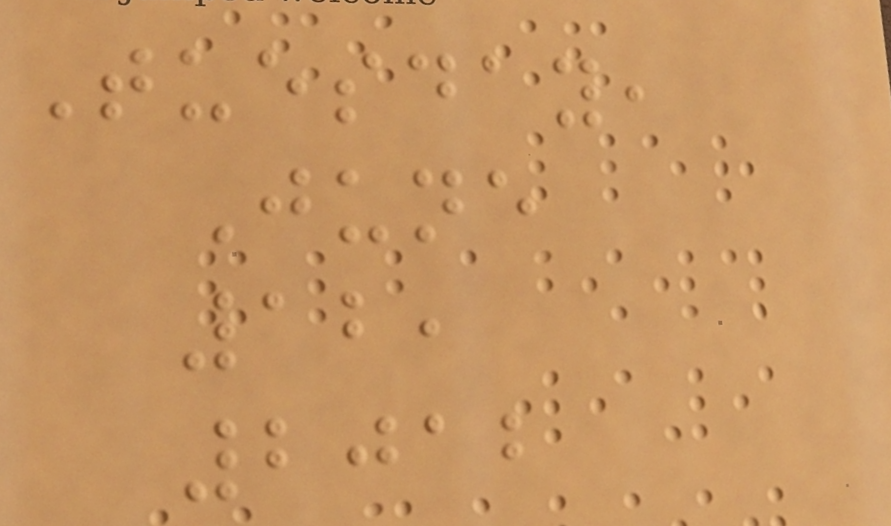Tuesday,
June
12,
2012
